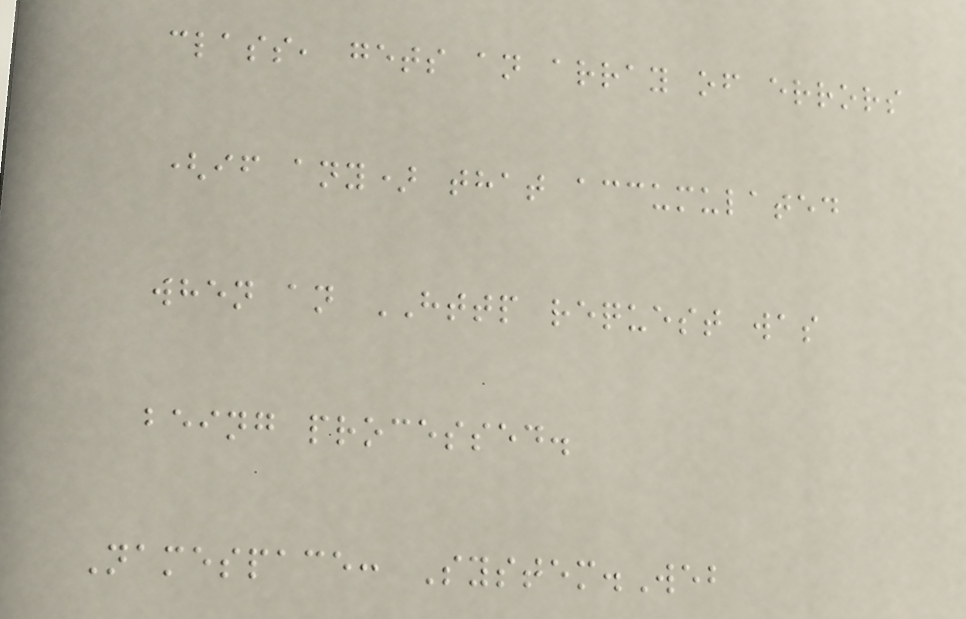class, gets an array of errors
(if any) that accumulated
when an HTTP request was
being processed.
Namespace: System.Web
